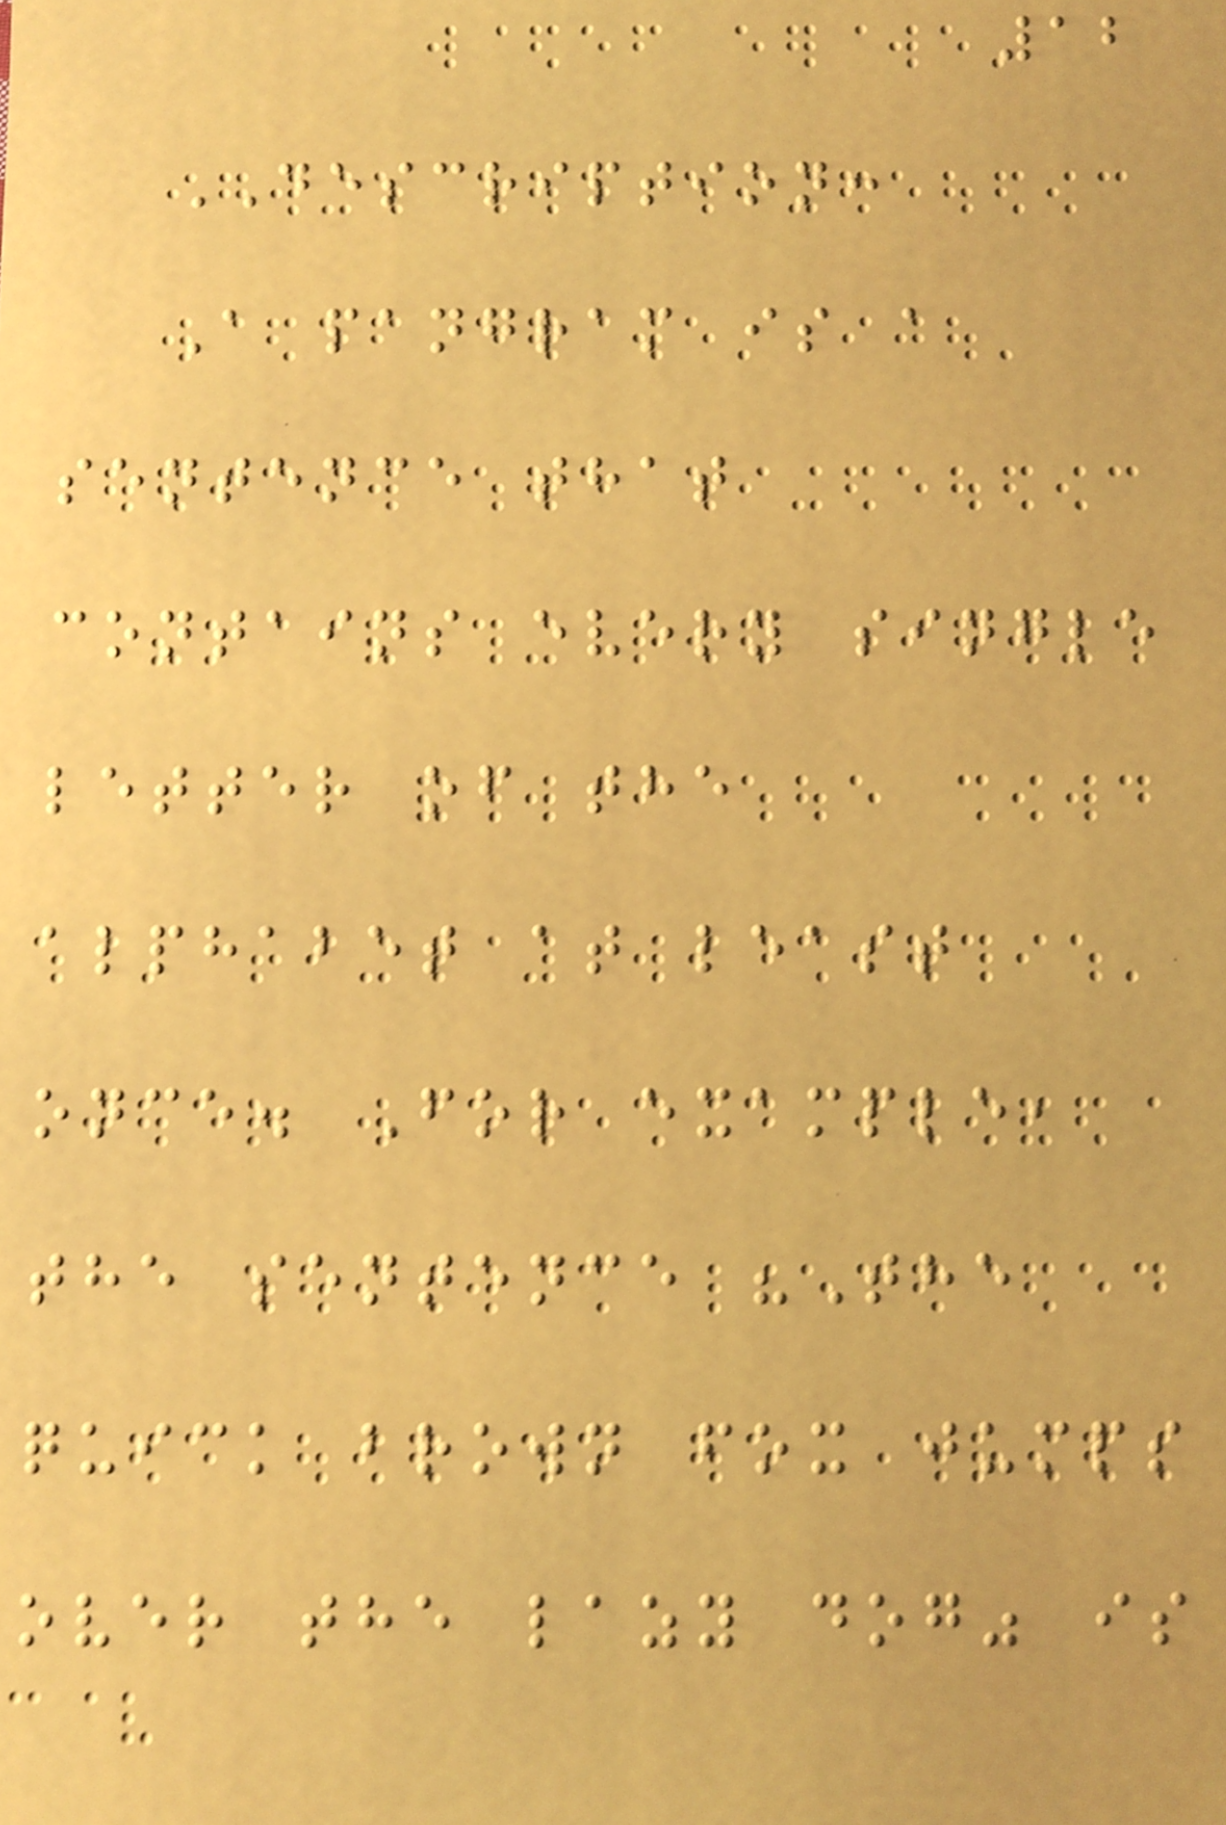12
DESCRIPTION:
A pangram is a
sentence that
contains every single
letter of the
alphabet at least
once. For example,
the sentence "The
quick brown fox jumps
over the lazy dog" is
